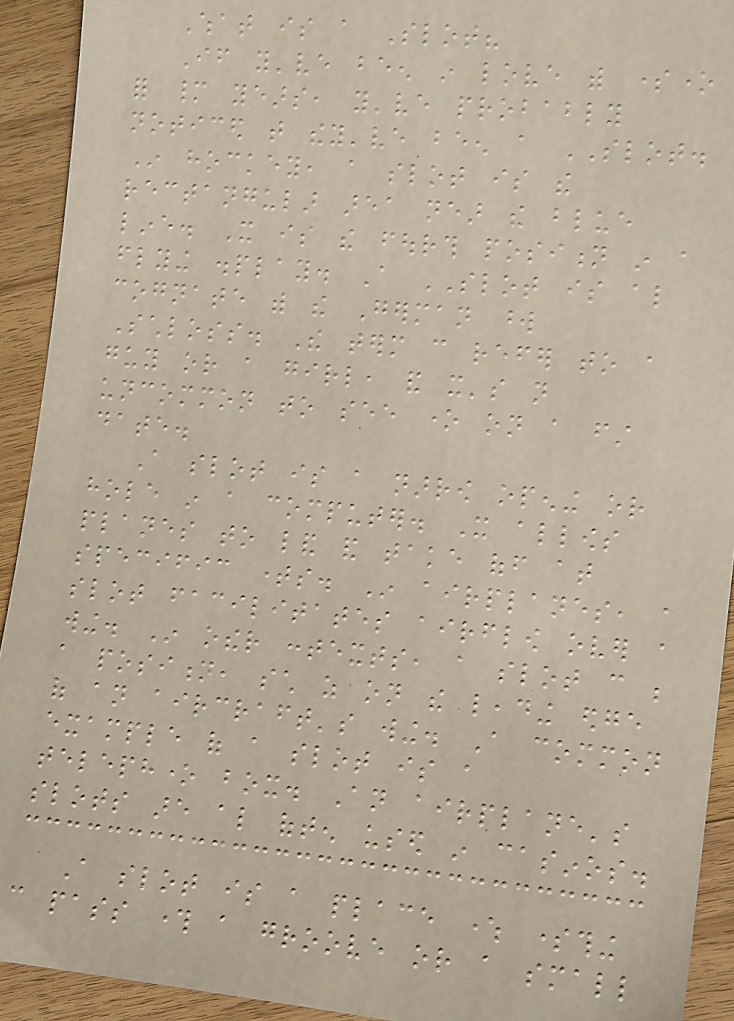What is a Slot?
If you've been in love with someone
for many years, you've probably
noticed that they've been a SLOT.
In hockey, a slot is the
rectangular area near the blue
line. It is the fourth position in a
flying display. A SLOT is also
cognate with the German word
Schloss. The term can refer to a
guy or a girl, and it's not
uncommon to see one on a first
date.
A slot is a narrow opening or
hole in a computer. It allows
planes to land and take off at
specific times. In airplanes, a
slot facilitates airflow over a
wing. In other contexts, a slot can be
a position, such as on the leading edge
of an aircraft's wing. A common
example of a slot is a
telephone box. An airplane's
slots are also often used in casinos.
A slot is a place where something
can pass through a groove or a small
